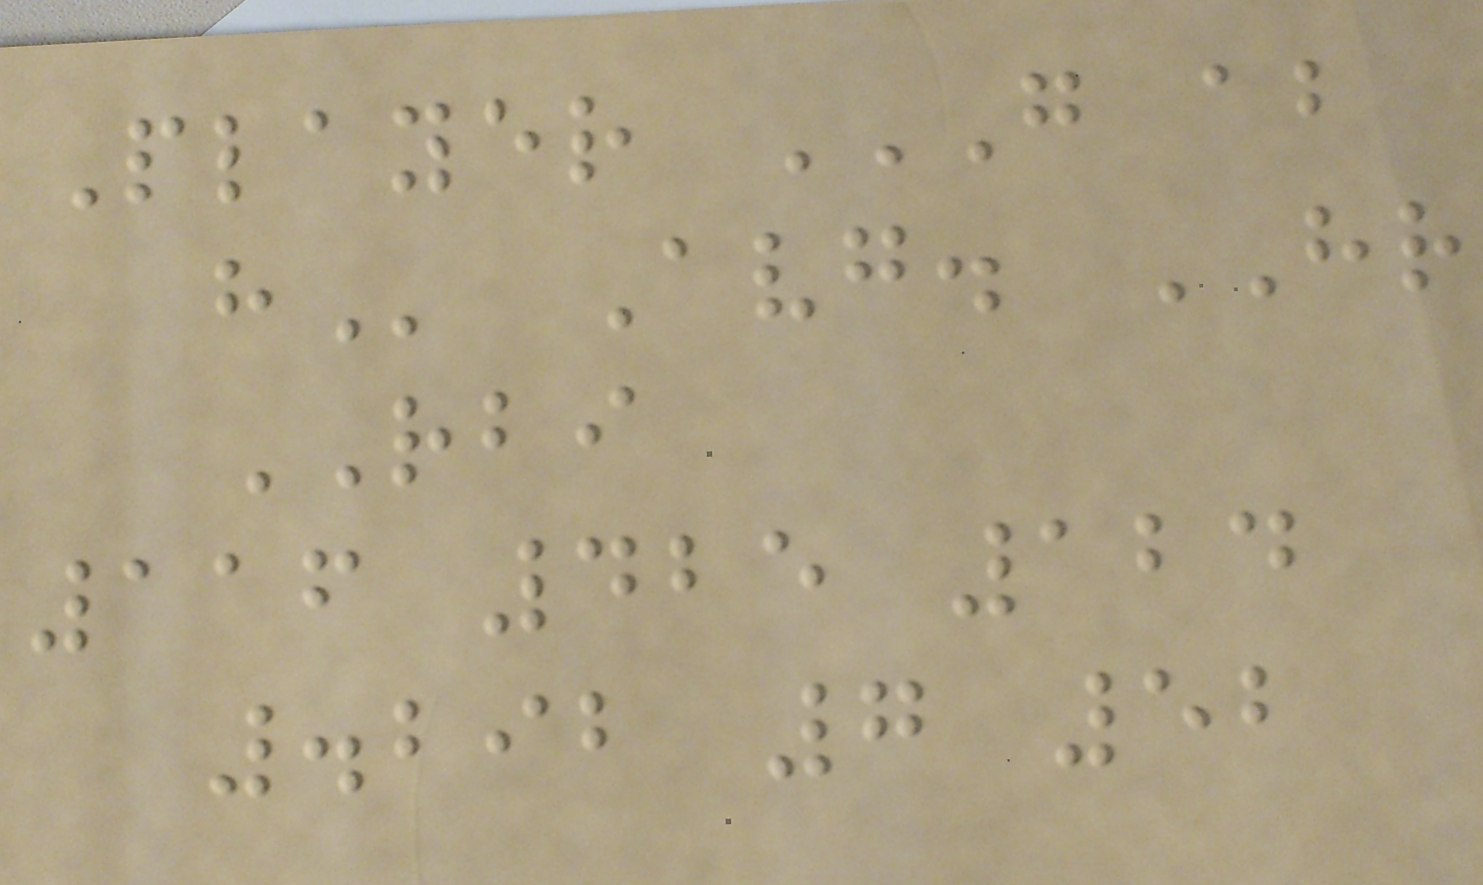Player G AB
H Avg. HR
RBI
116 425 124
.292 7 52
